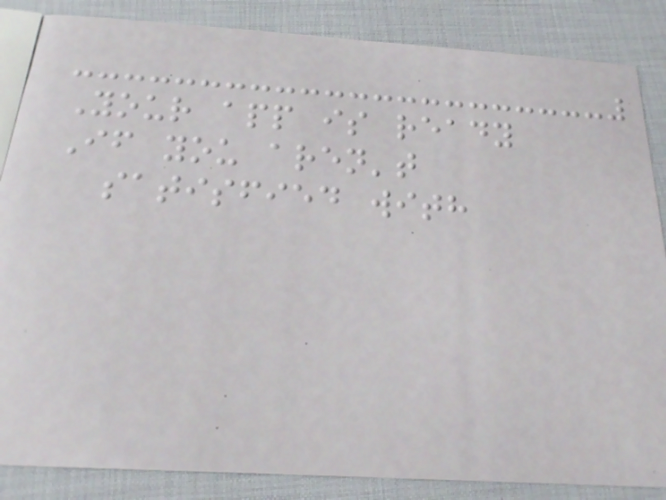Your app is ready
If you aren't
satisfied with
